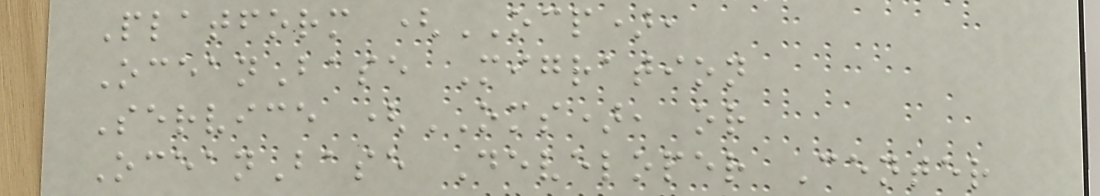Platform (OCP),
OceanBase Migration
Service (OMS), or
OceanBase Developer Center
